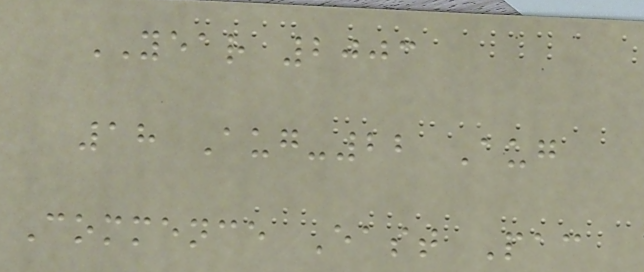YEAR 2003
18 Aug-22 Aug
Commence East Pac
